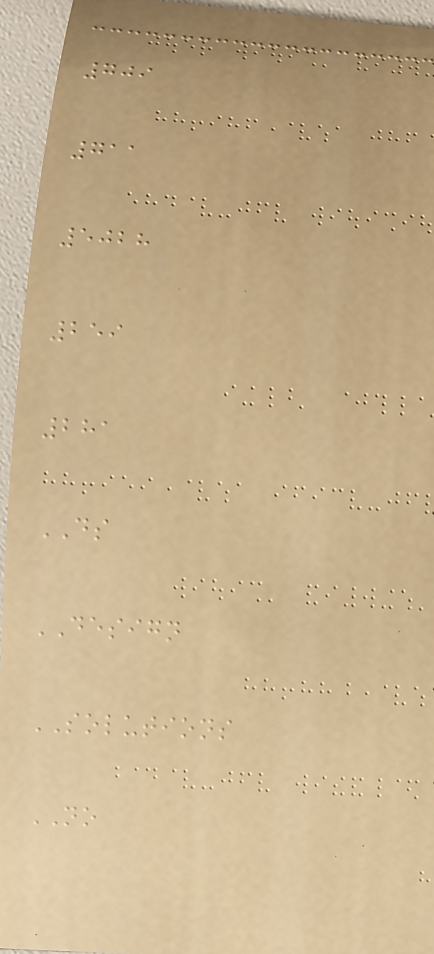709
711
5028
259
281
DS
DESIGN
SOLUTIONS
NO
